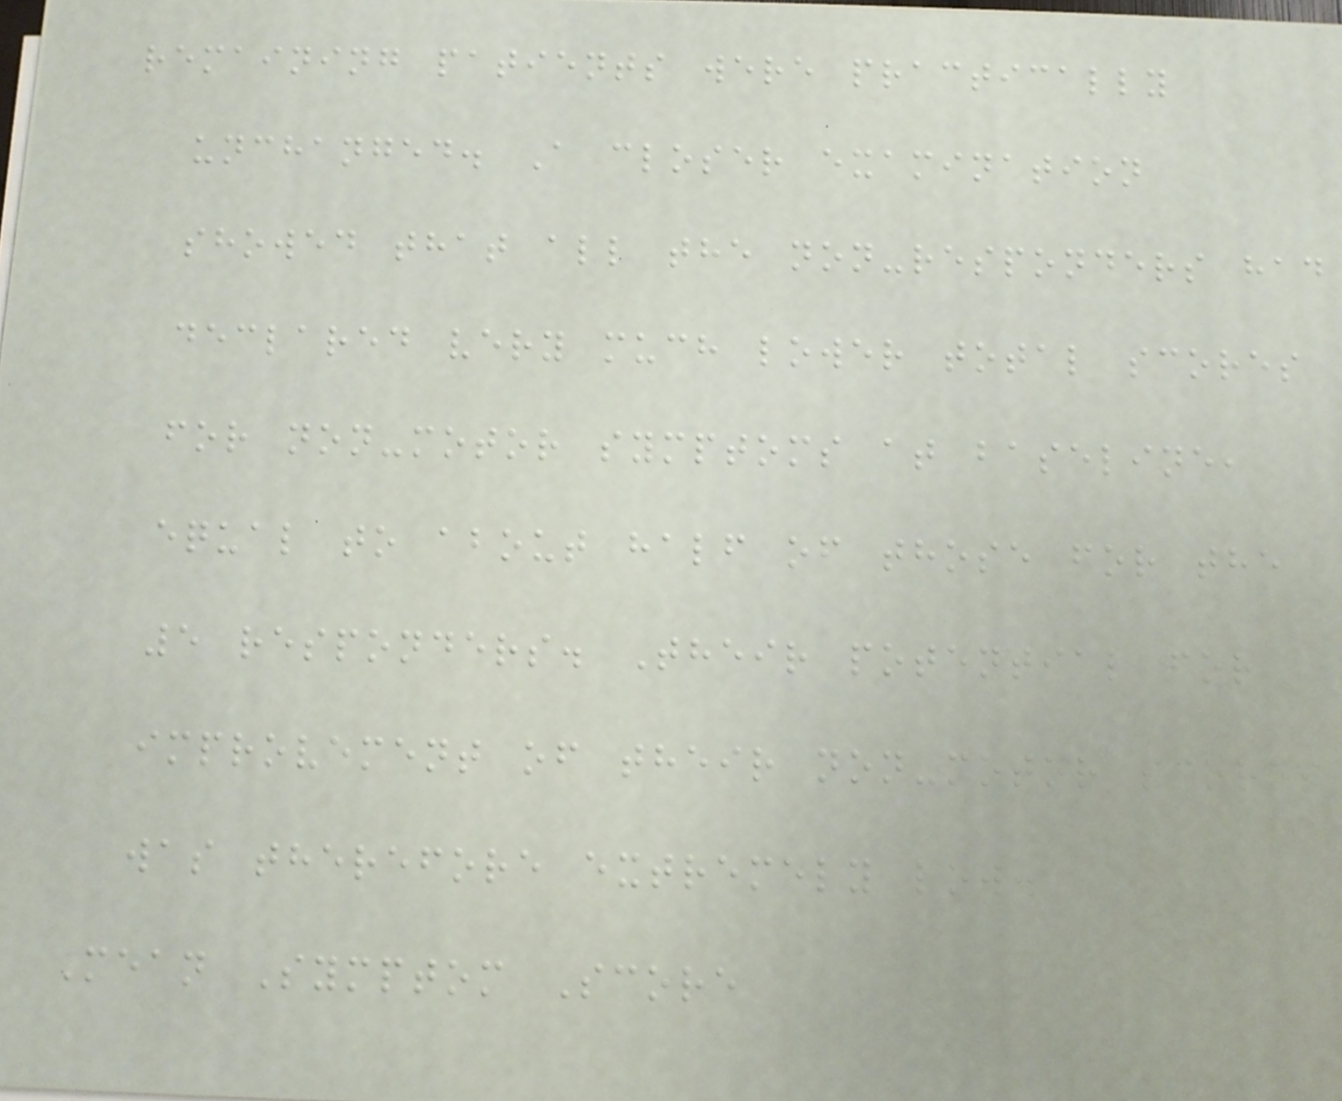remaining patients were practically
unchanged. A closer examination
showed that all the non-responders had
declared very much lower total scores
for non-motor symptoms at baseline,
equal to about half of those for the
5 responders. Their potential for
improvement of their non-motor scores
was therefore extremely low.
Mean Symptom Score
